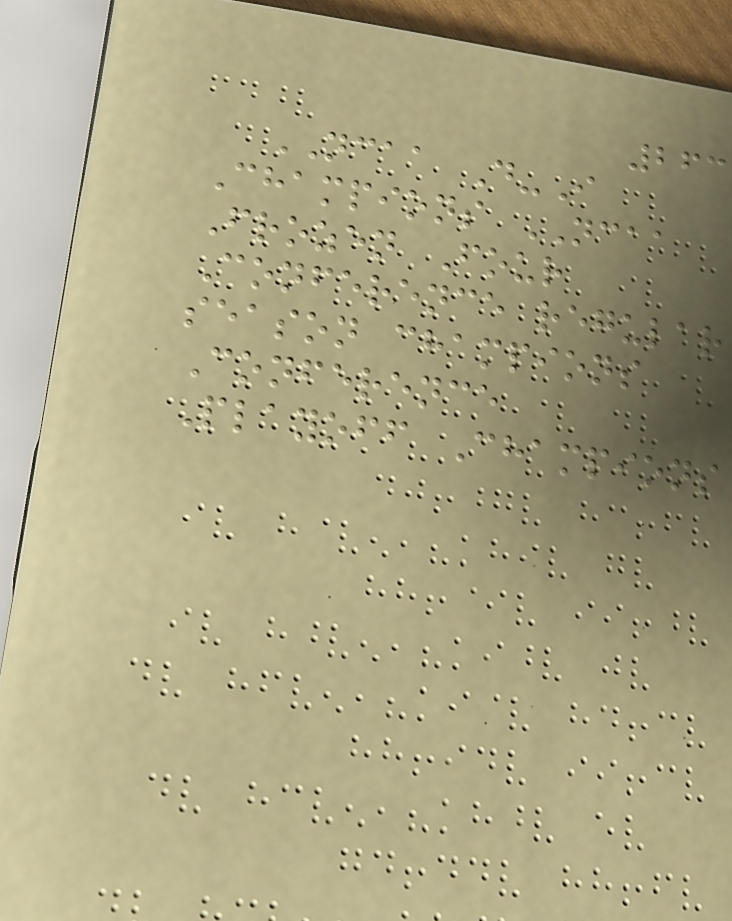263
NCAA D-I
Champions NCAA
Frozen Four
Conference regular
season champions
Conference
Playoff Champions
